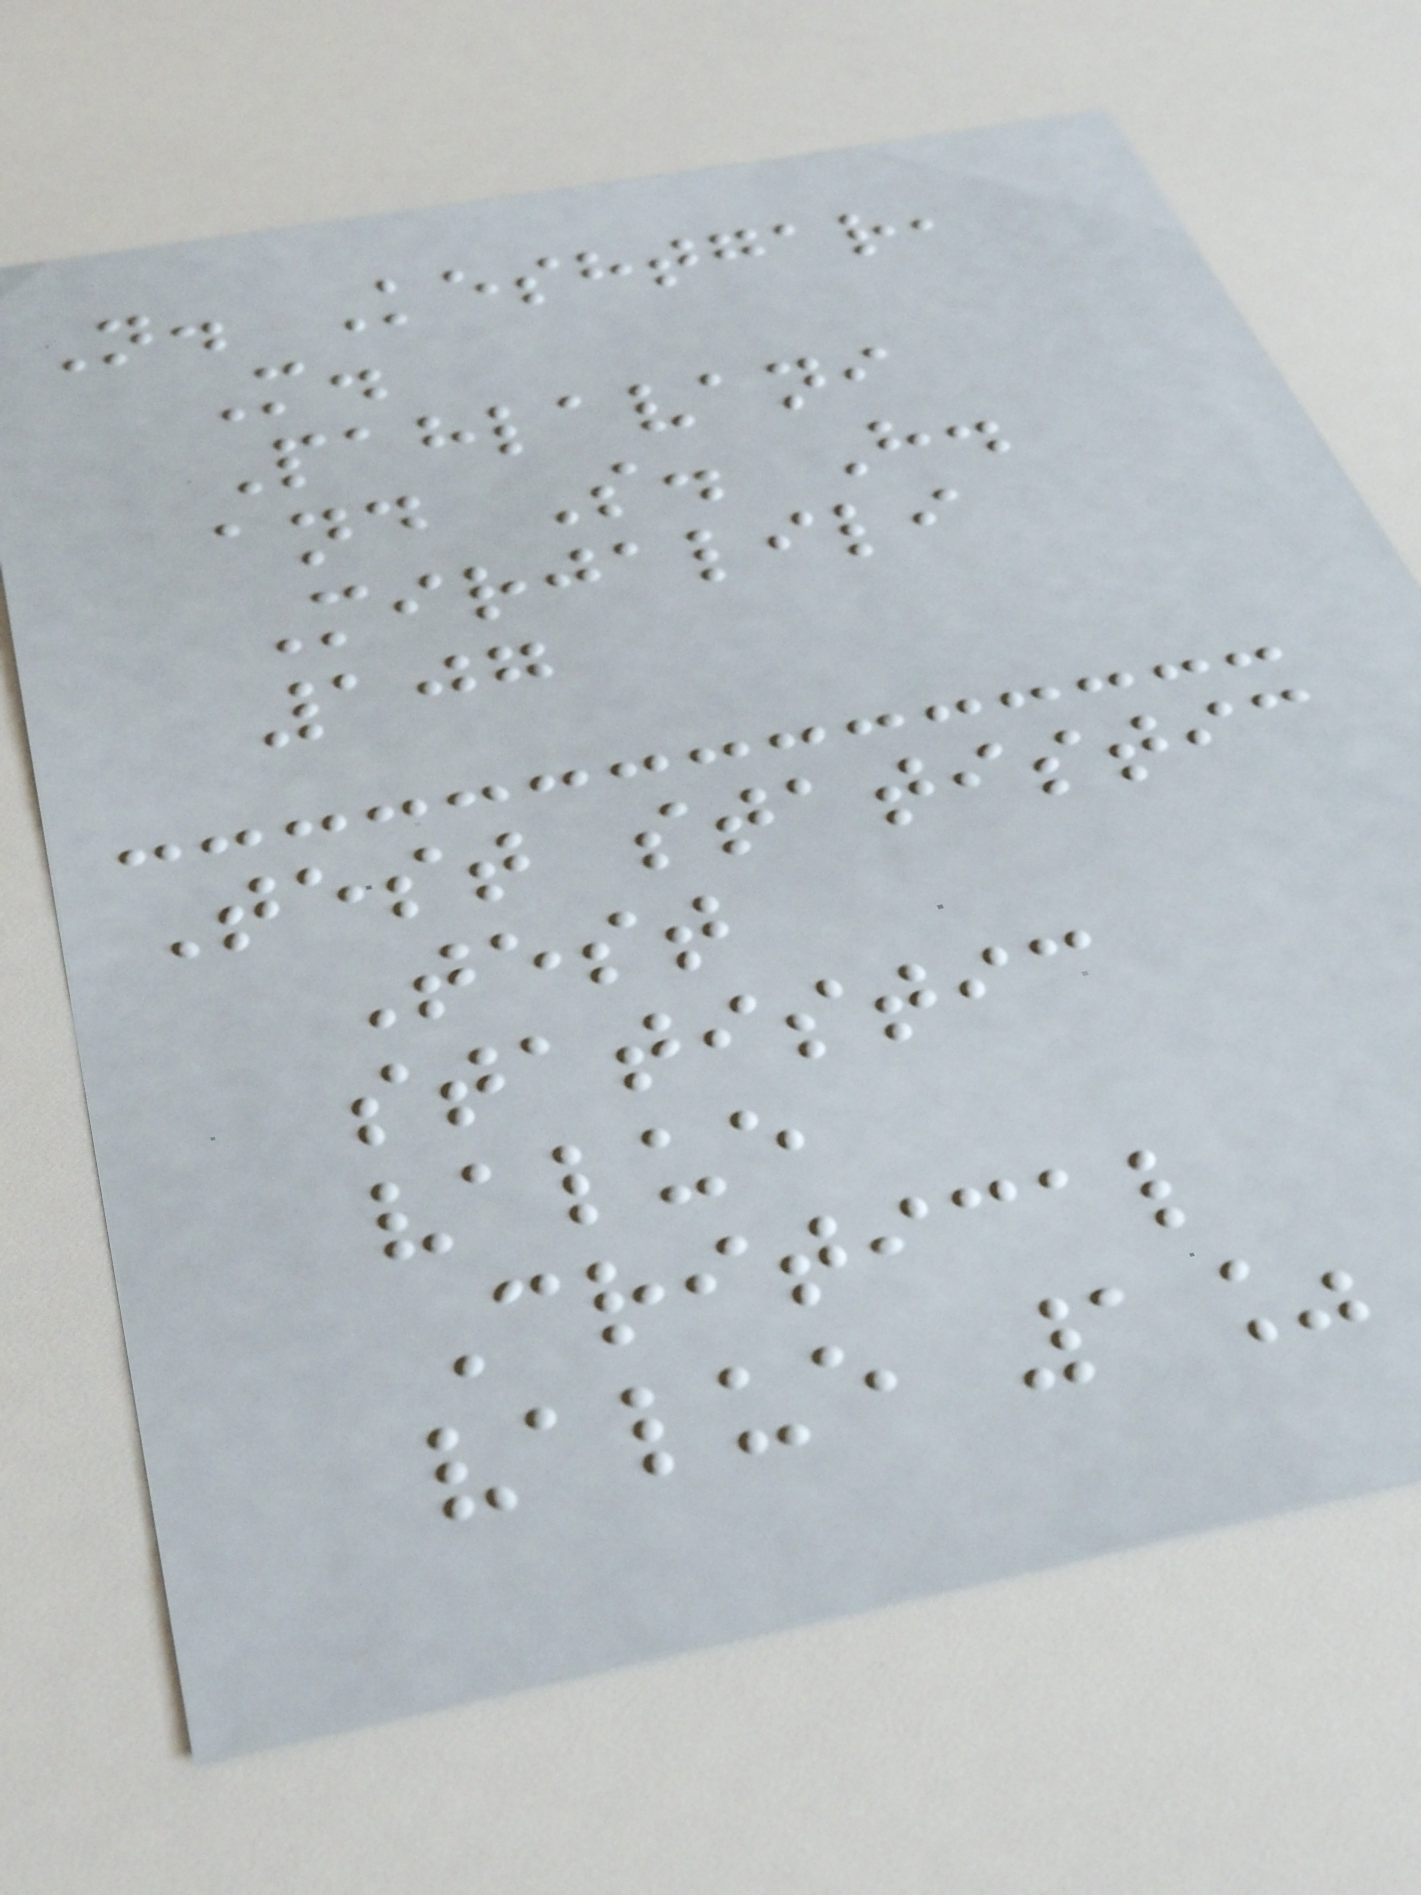N. Keshtgar,
M.
Pahlavani
and S. H.
Mirjalili
107
Test statistic
Test
statistic
value
Critical
value 1%
